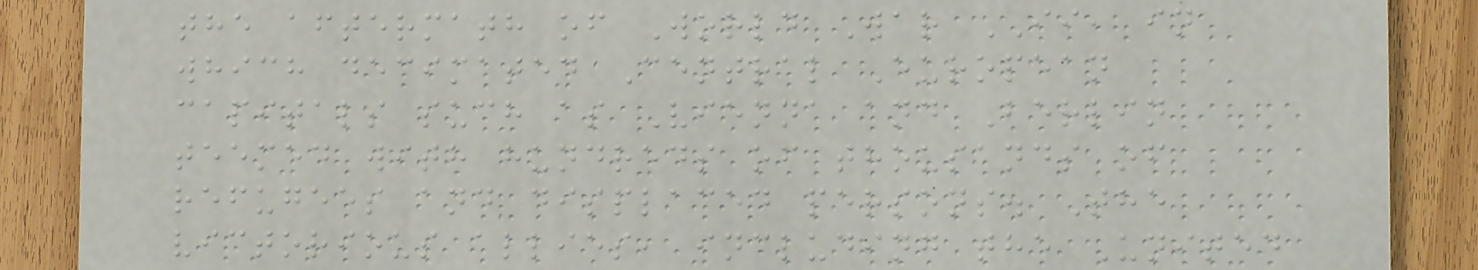the aftermath of World War II, in
which decimated Central European
capitals such as Vienna and Berlin
teemed with hundreds of thousands of
refugees and displaced persons. The
victorious allies, including the United
